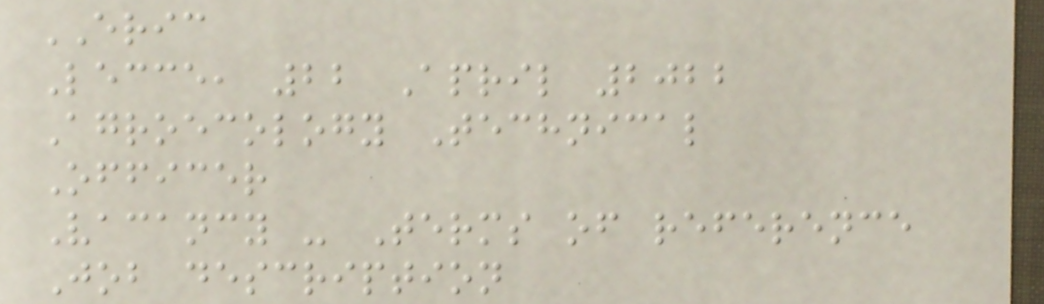ERIC
Lecce, 22 April 2022
Agroecology Technical
Officer
Vacancy - Terms of reference
Job description
